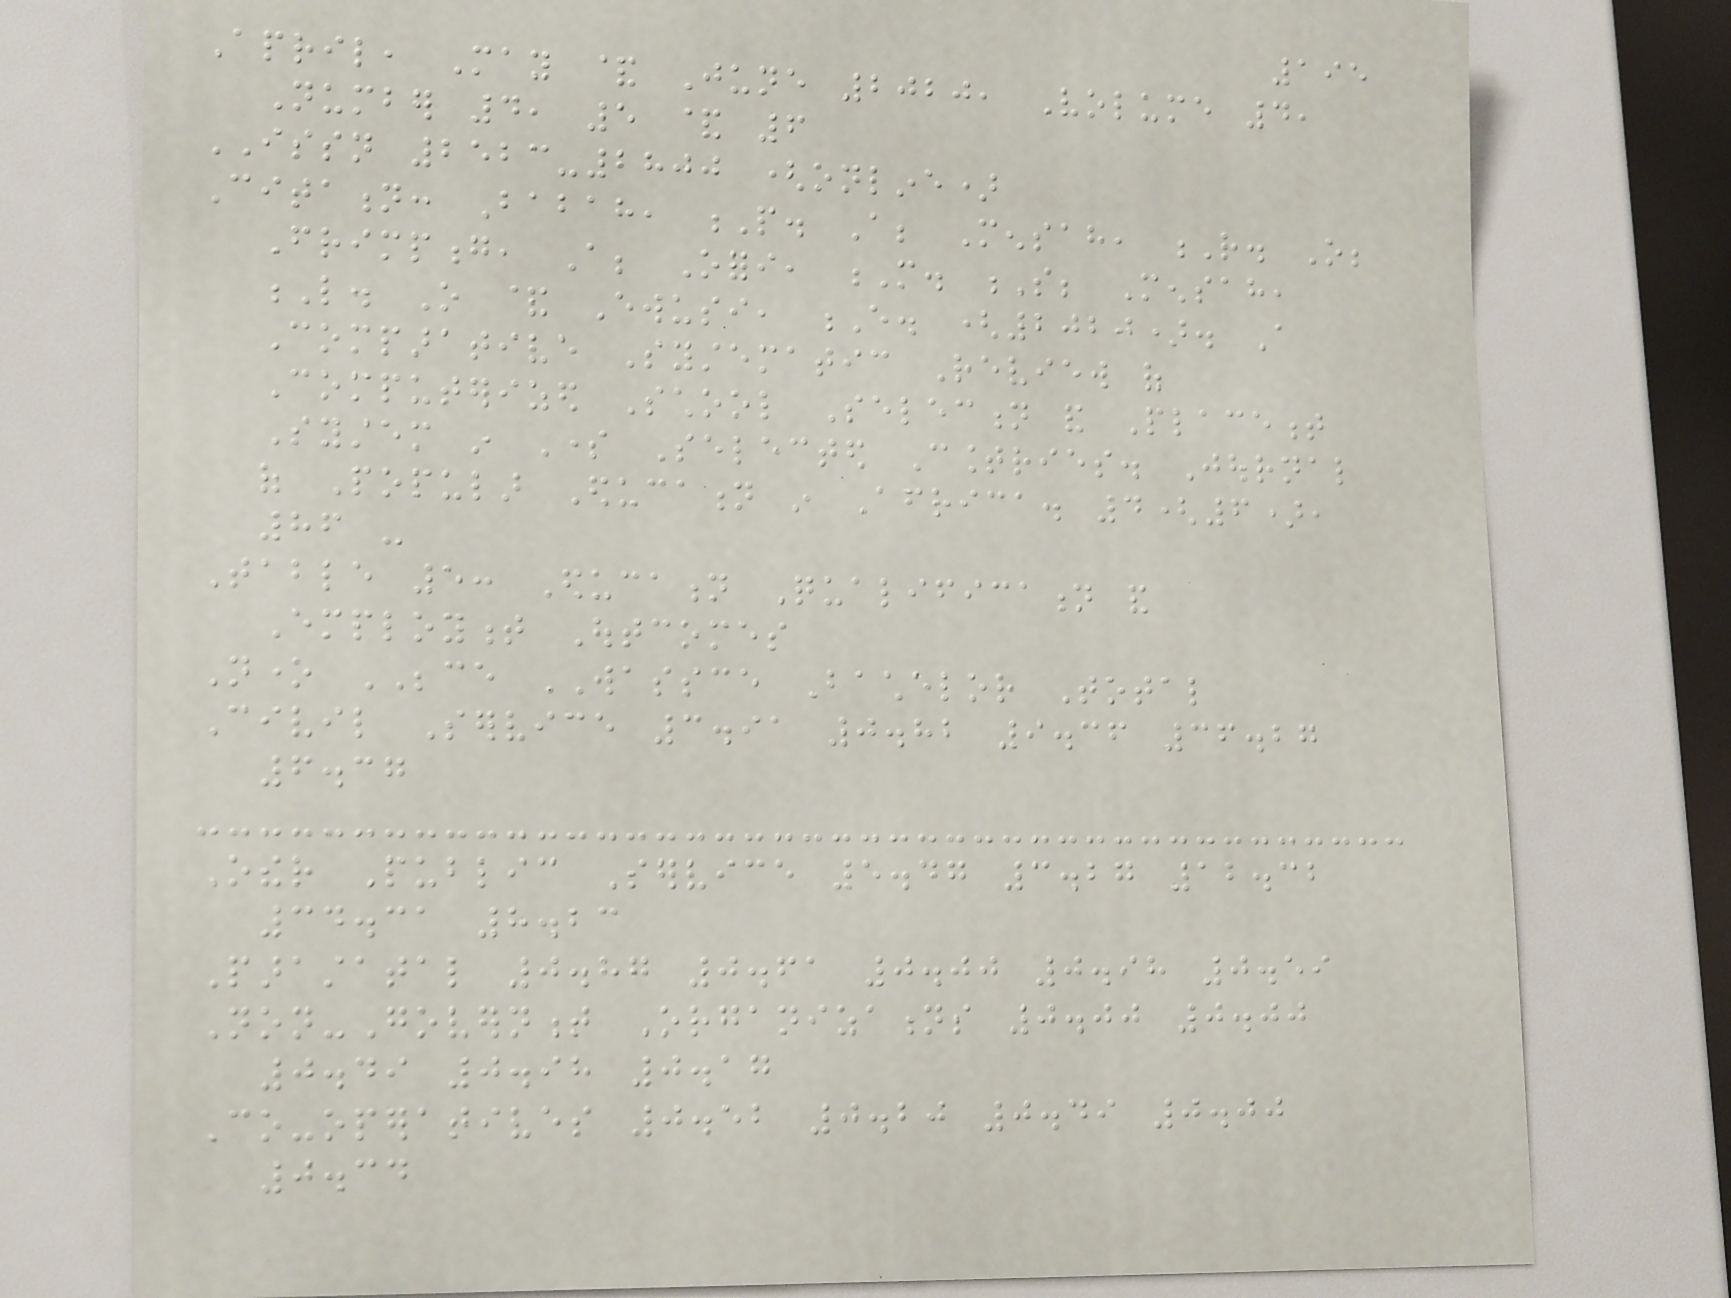195
April, May & June 2020, Volume 4,
Number 4, 5 & 6
ISSN 2523-2800 (online)
Citation: Babah, P. A; Mensah, R. O;
Frimpong, A; Ofori, M. S; Mensah,
L. O & Ewusi, E. (2020). A
Comparative Systematic Review of
Computerized School Selection and Placement
System in Some Selected Countries. Journal
of Popular Education in Africa. 4(6),
86 -
Table 5: Education Qualification and
Employment Outcomes
None BECE WASSCE Bachelor Total
Civil Service 3.91 0.82 9.36 36.27
6.37
Other Public Service 5.47 3.27 12.32
34.31 8.23
Parastatal 0.87 0.61 0.00 0.98 0.59
Non-Government Organizations 0.00 0.00
0.49 0.98 0.17
Co-operatives 0.52 0.20 0.49 0.00
0.34
